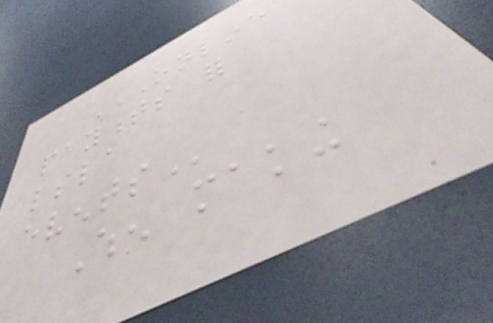ONLINE
PAYMENTS FOR
LSLA
EVENTS
When making
